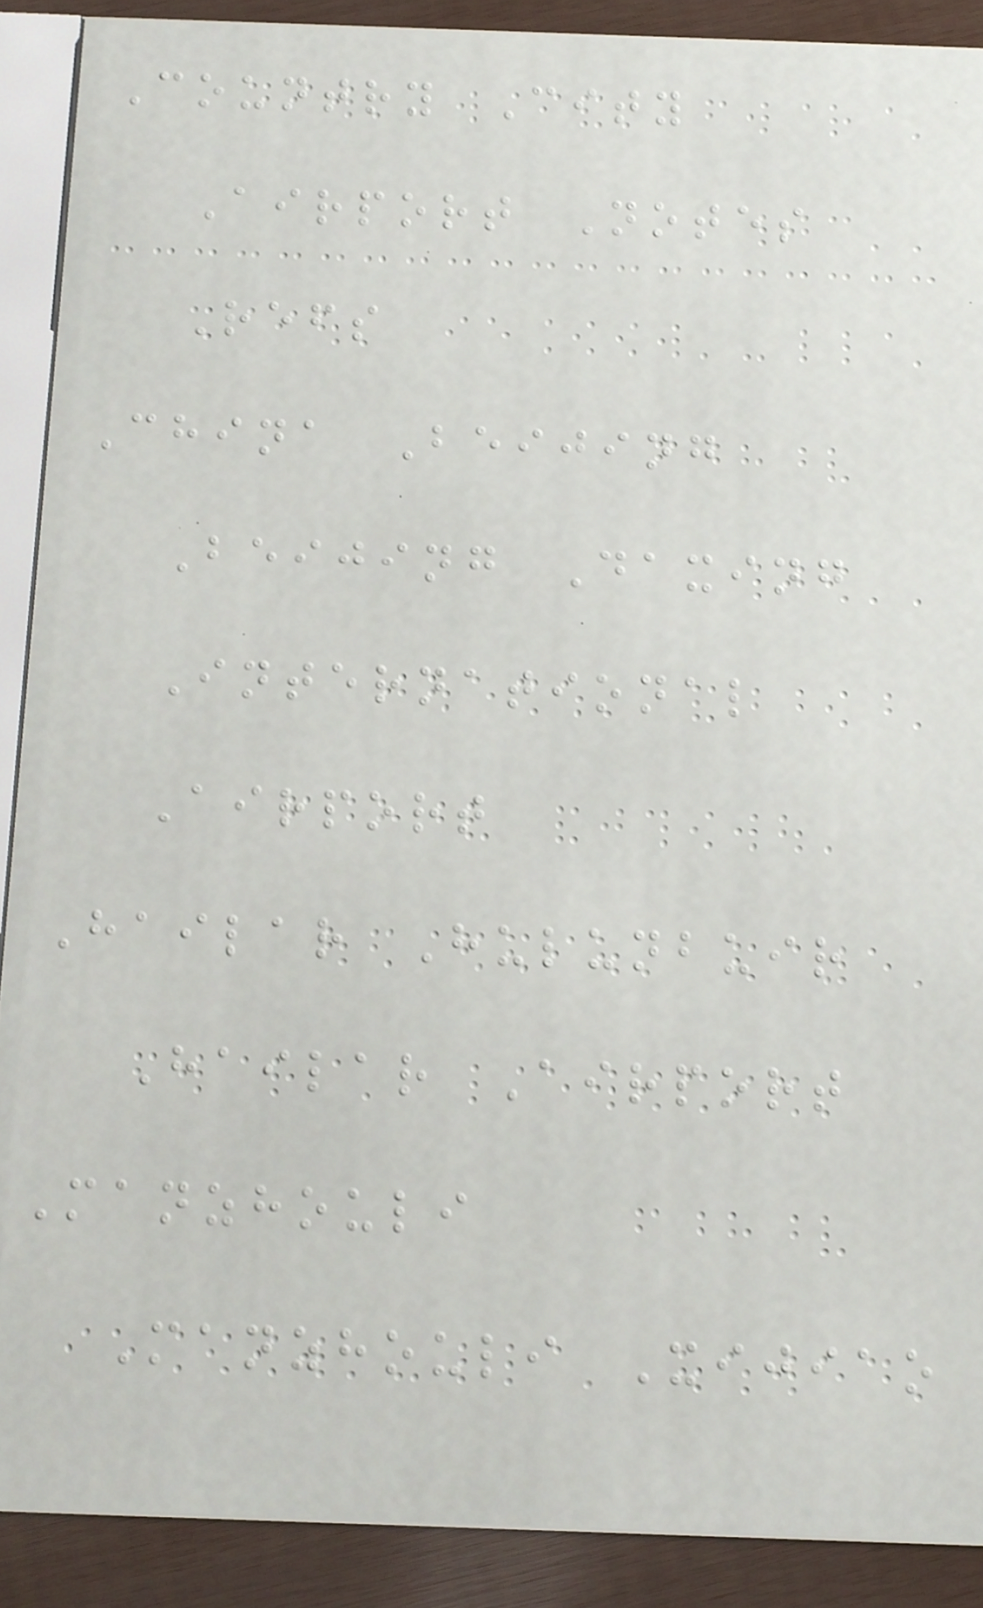Country City
Airport Notes
Refs
China Beijing
Beijing Daxing
International
Airport
Hailar Hulunbuir
Hailar Airport
Manzhouli
Manzhouli Xijiao
